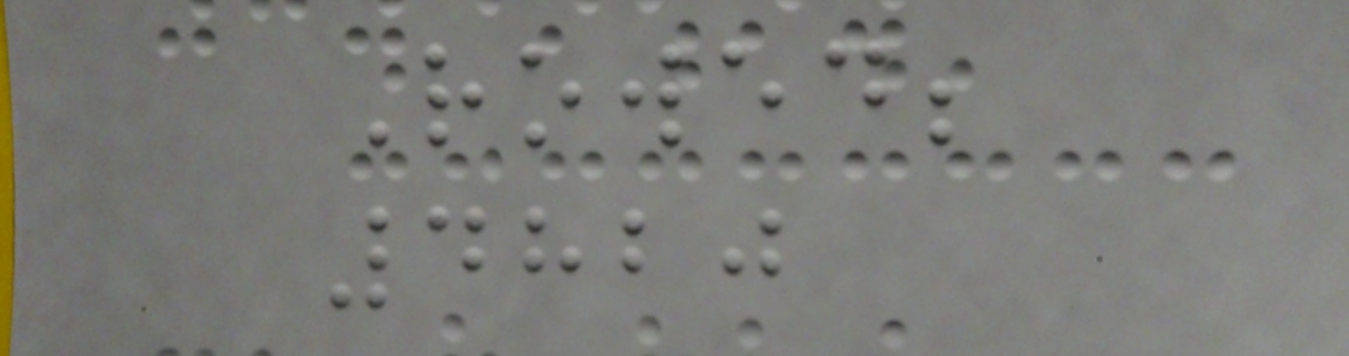Rowed;
4820
